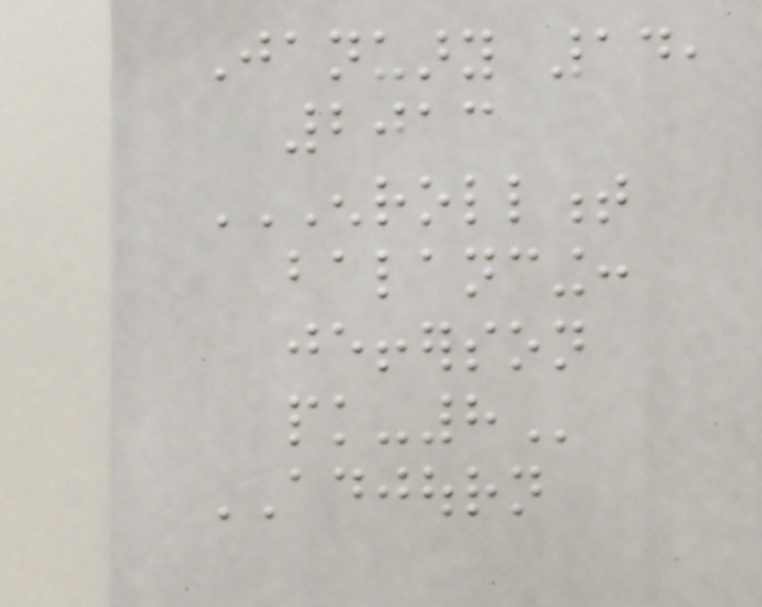January 14,
2013
ENROLLMENT
BALANCING:
JEFFERSON
PK-8
ADJOURN
